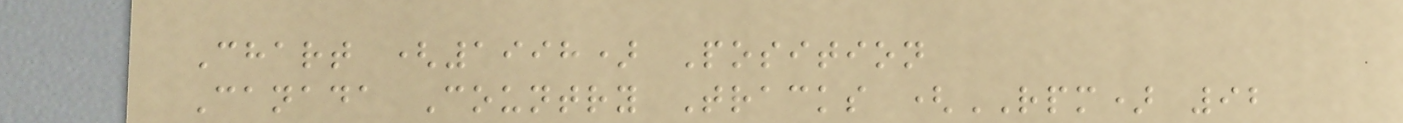Chart (1998) Position
Canada Country Tracks (RPM) 92
